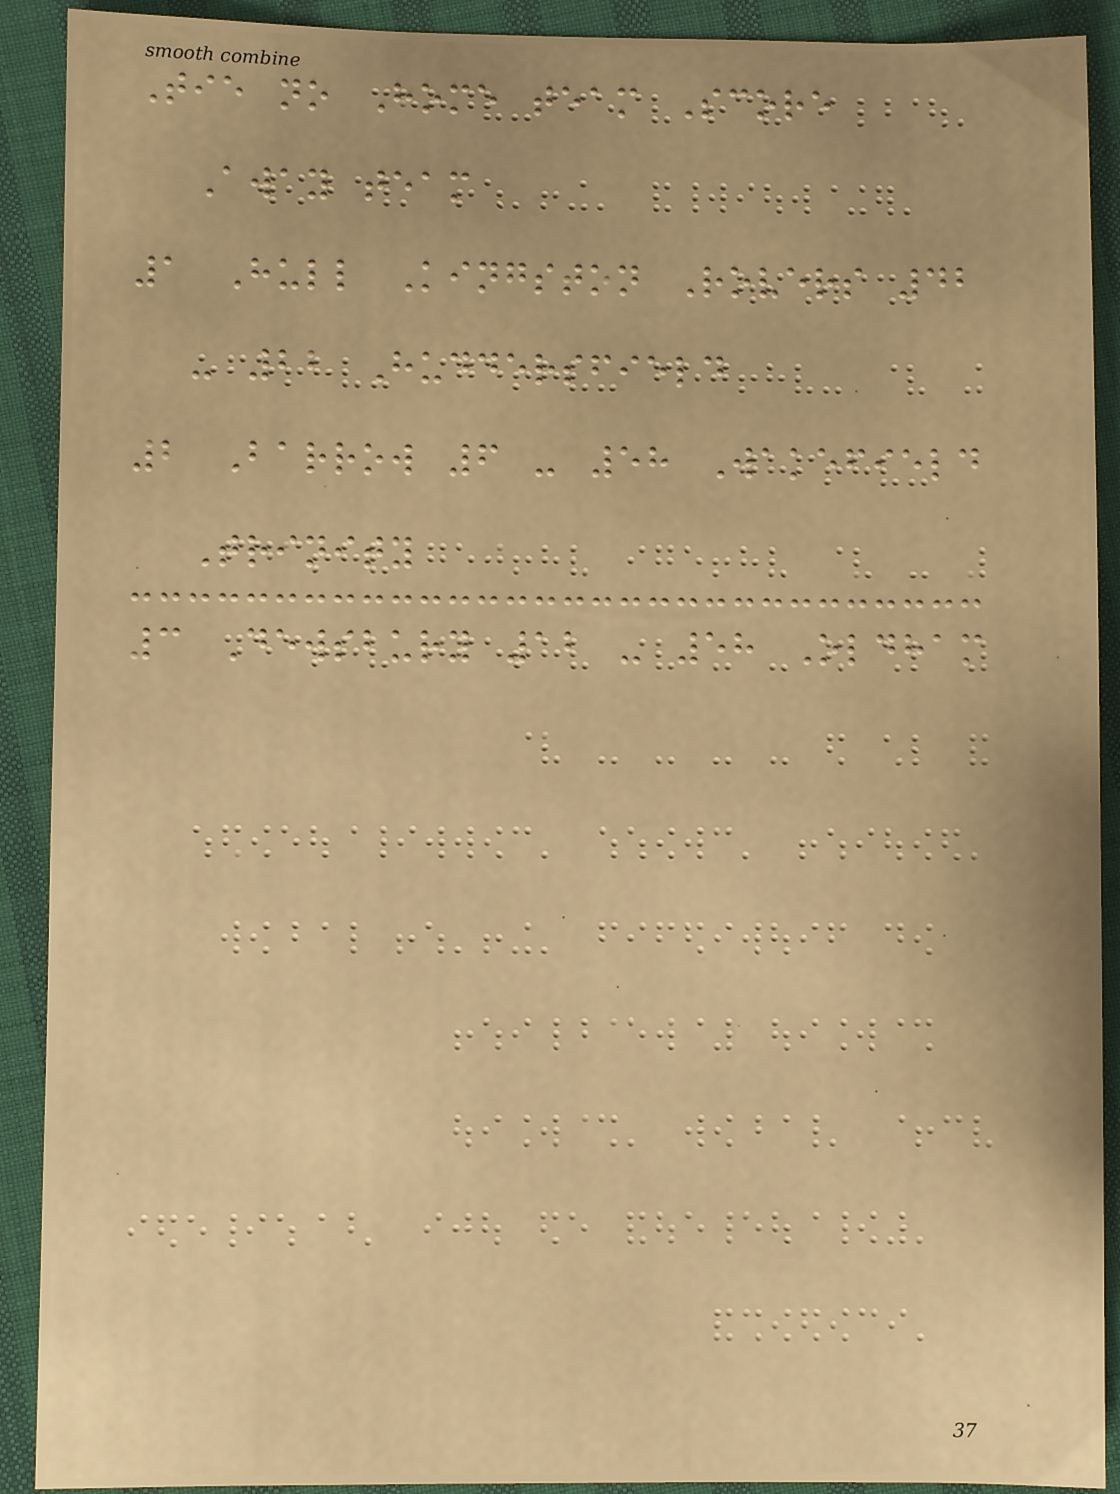Tie no Home team Score
Away team
1 Hull Kingston Rovers 42
- 22 Huddersfield
2 Barrow 6 - 58 Wakefield
Trinity
3 Dewsbury 12 - 58 Oldham
